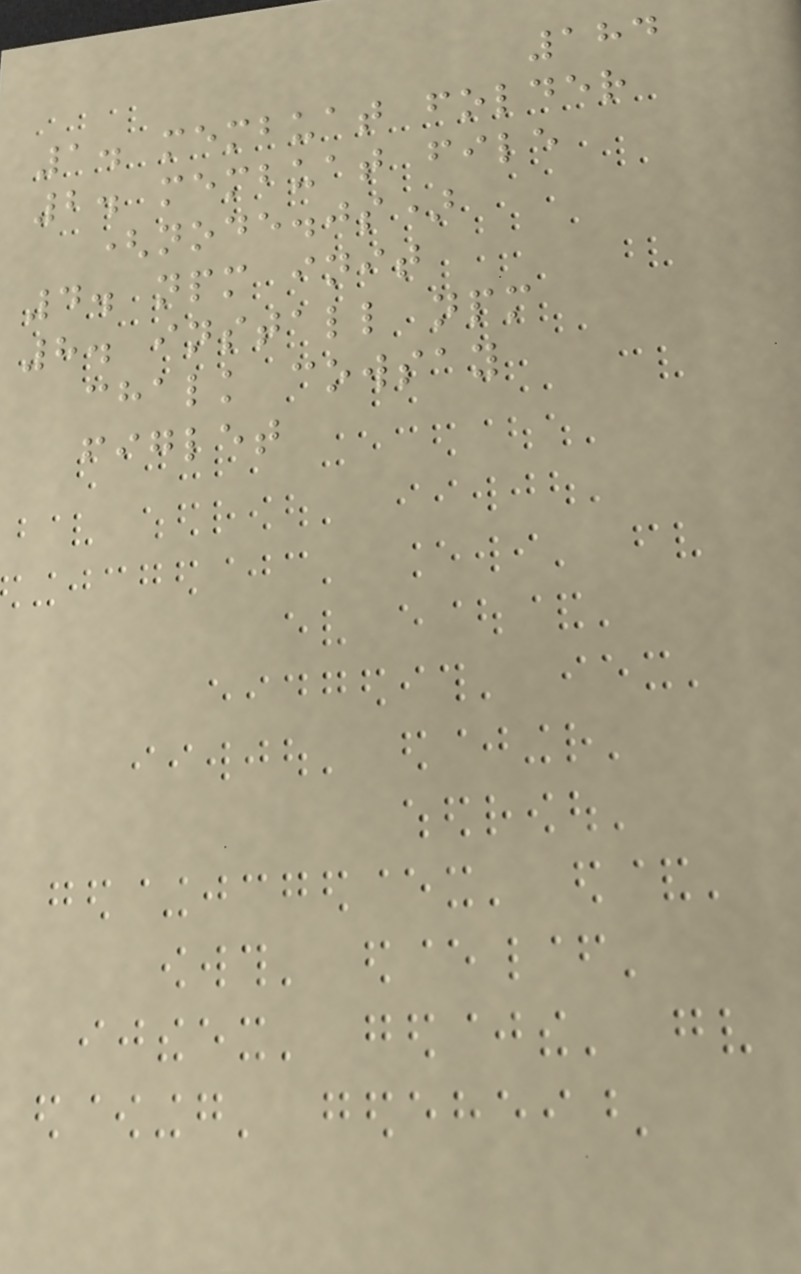184
1. membuat folder
2. membuat file
(node.js)
4. npm init
8. install npm
chalk cowsay
figlet
